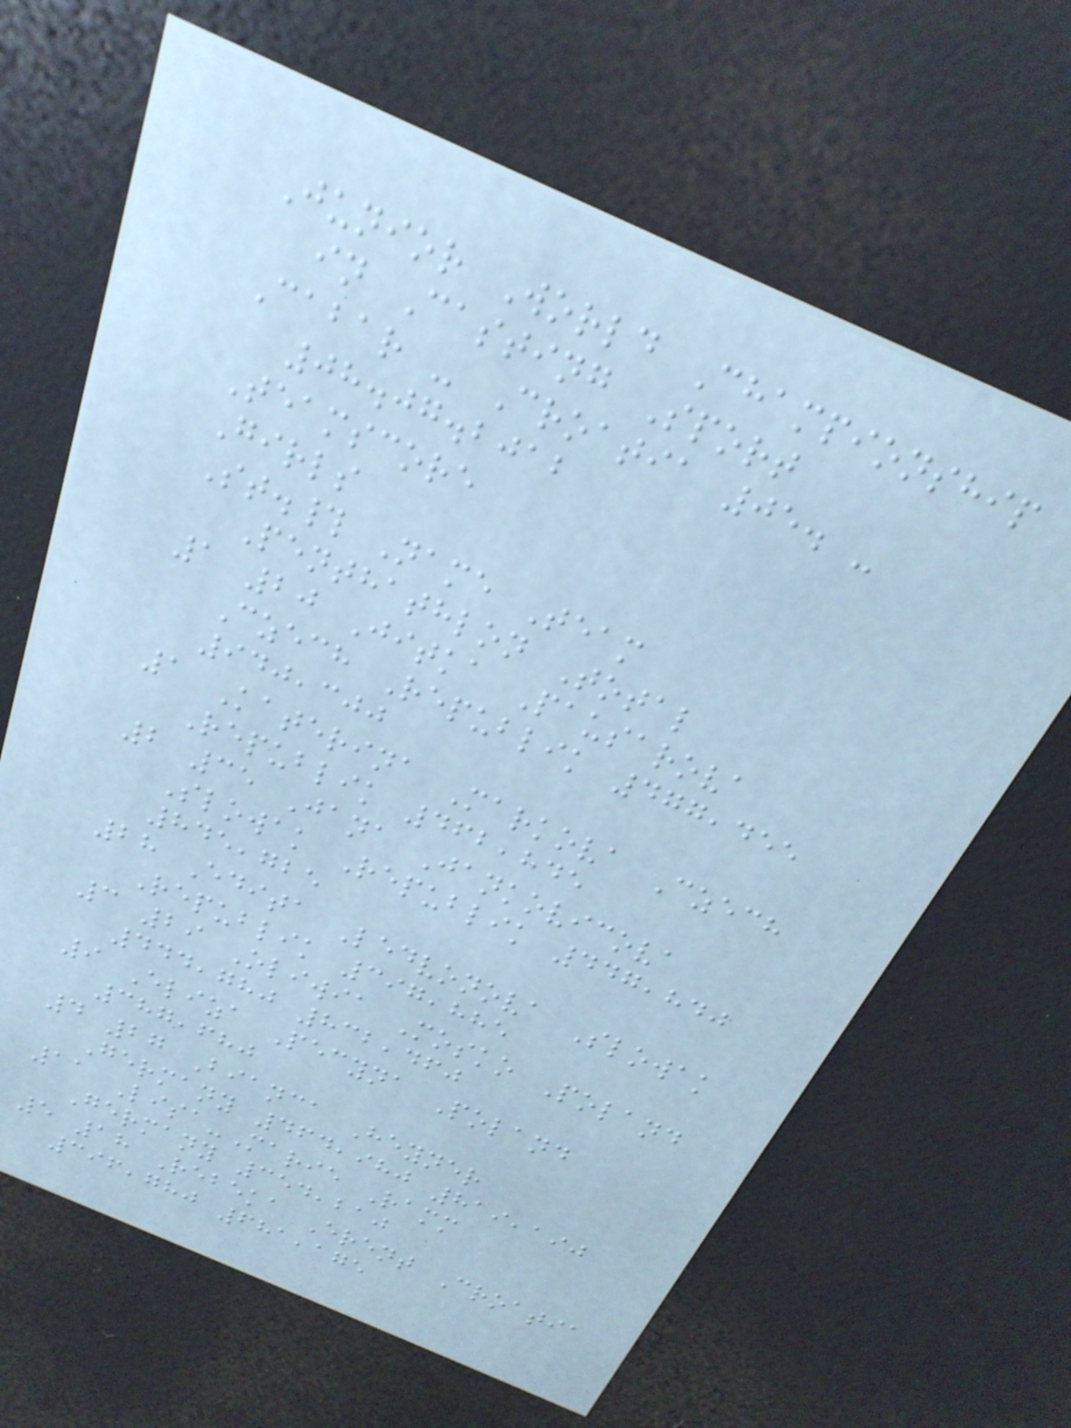Junior World Championship
in Casting Sport
Cabar - Croatia 05. -
08.07.2012
Teamscore
Girls
St.# Name Team
Penthathlon Total
1 20 Jitka Pausarova
Czech Republik 477,455
940,300
1 Katerina Markova Czech
Republik 462,845
2 35 Jana Jankovicova
Slowak Republik 447,840
845,725
28 Edita Ledvonova Slowak
Republik 397,885
3 29 Oliwia Mosko Poland
444,780 832,460
9 Eliza Pecyna Poland
387,680
4 27 Bianca Heyner
Germany 464,980 819,190
11 Lisa-Marie Ramm
Germany 354,210
5 18 Rebeka Erent Croatia
396,780 681,175
